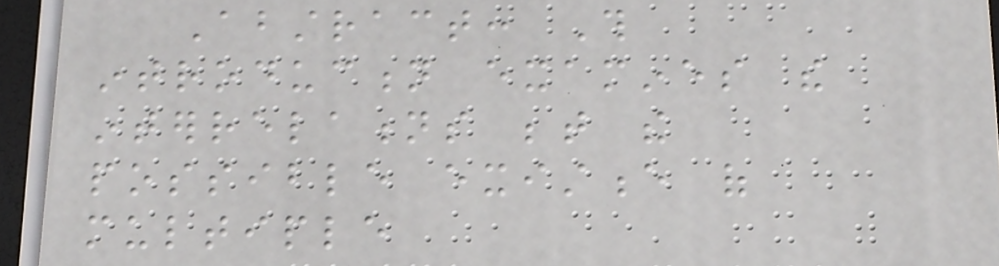Abstract: This
introduction examines the
interrelations between the
possible existence of
multiple
